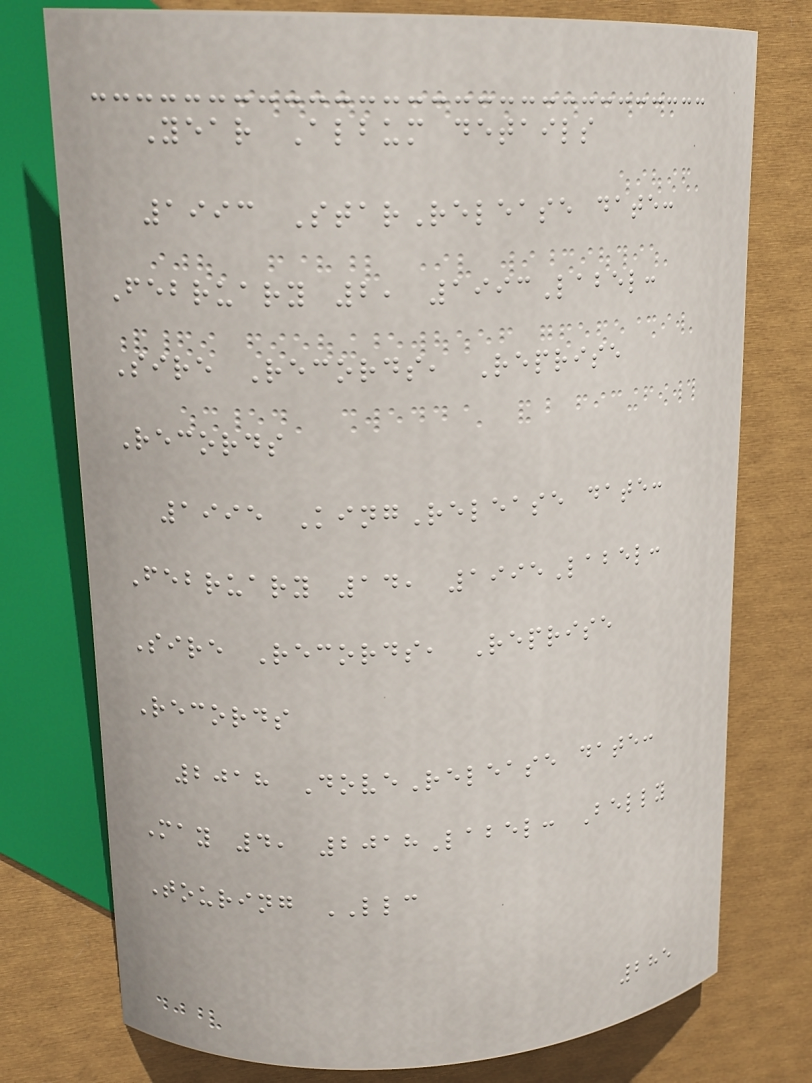Year Album details
1993 StarRelease date:
February 2, 1993Label:
Sire Records, Reprise
Records
1995 KingRelease date:
February 14, 1995Label:
Sire Records, Reprise
Records
2018 DoveRelease date:
May 4, 2018Label: Belly
Touring LLC
285
